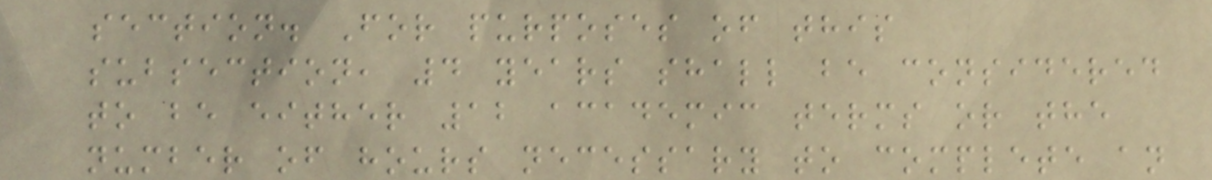section. For purposes of this
subsection, 4 years shall be considered
to be either 12 academic terms or the
number of hours necessary to complete an
